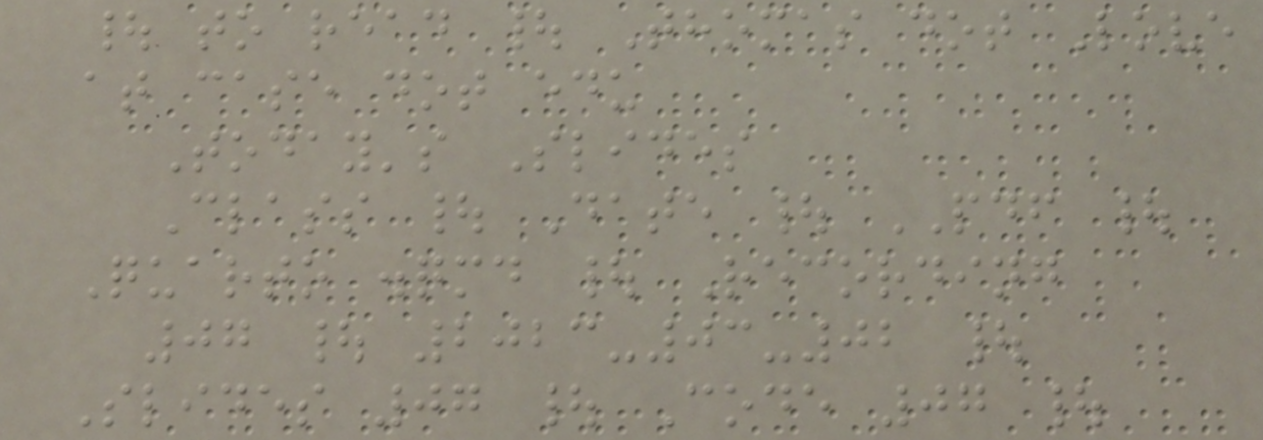| to read | Thomas dot Love
at case dot edu
Today's Slides
Class | Date | PDF |
Quarto .qmd | Recording
07 | 2023-03-02 |
Slides 07 | Code 07 |
